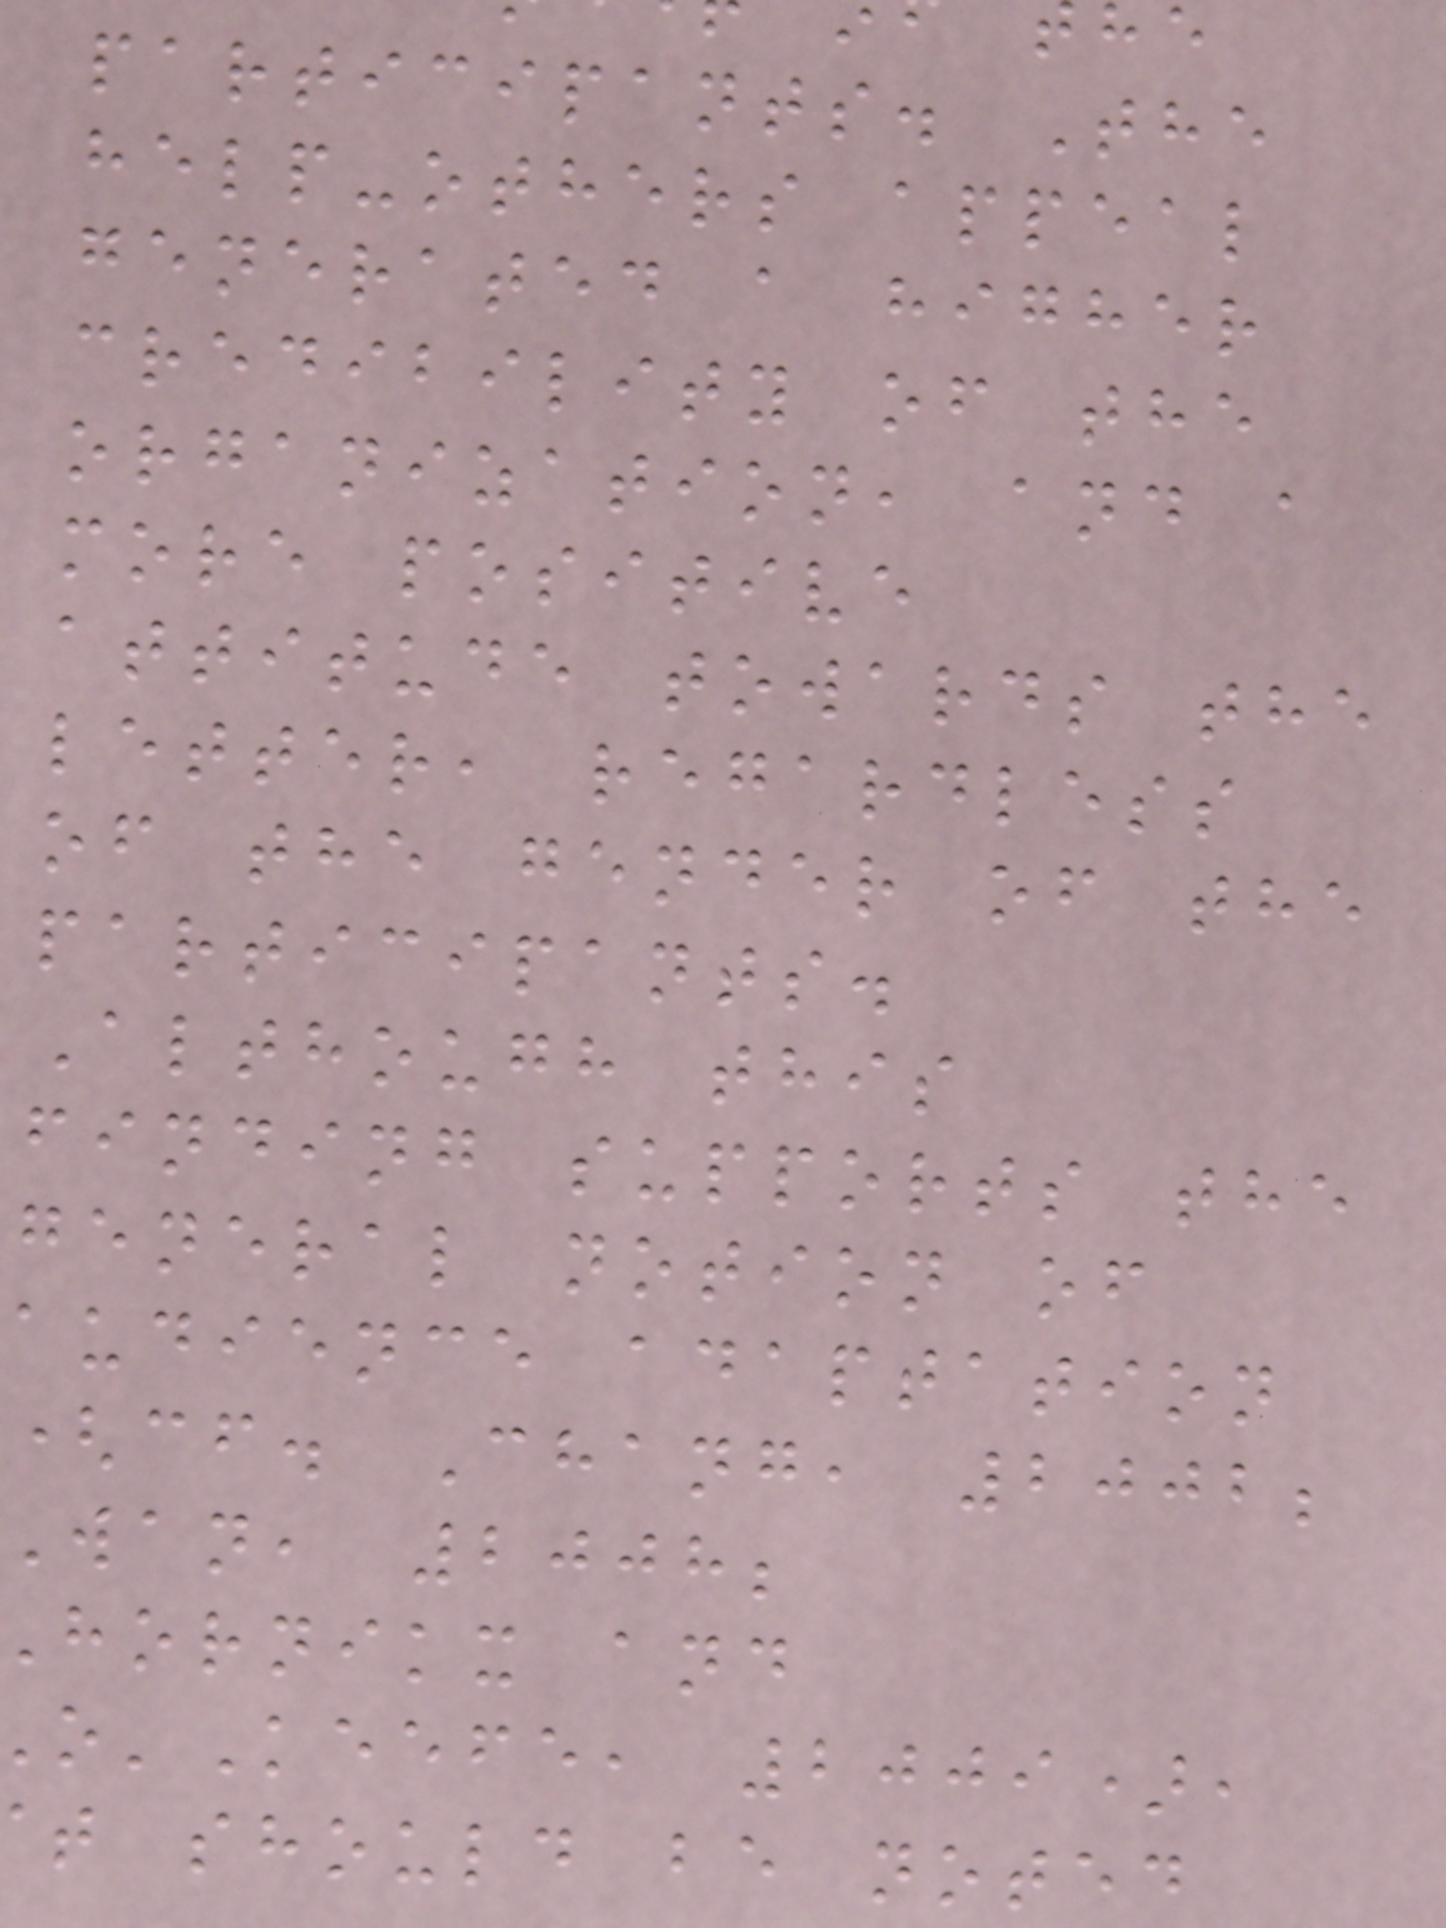participants. The
help-others appeal
generated a higher
credibility of the
organization, and a
more positive
attitude towards the
letter, regardless
of the gender of the
participants.
Although this
finding supports the
general notion of
audience adaptation
(cf. Chang, 2002;
wan, 2008;
hornikx and
'Keefe, 2009),
t should be noted
